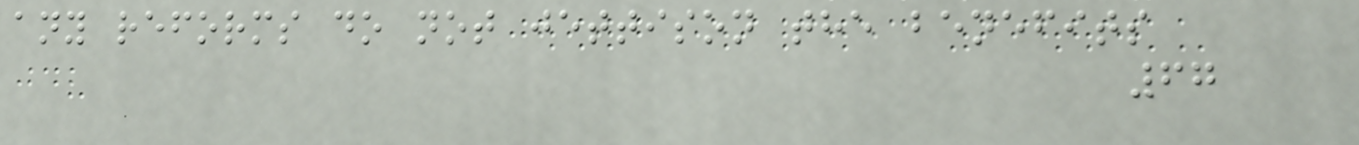any reforms do not jettison the benefits
67
